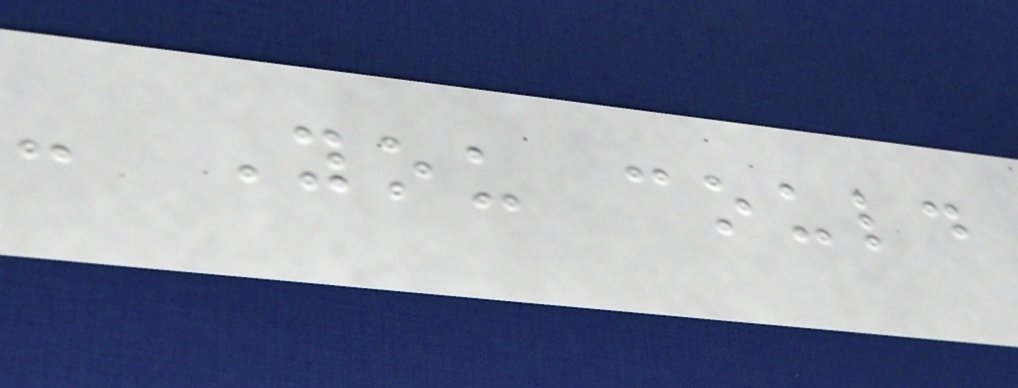- You could
